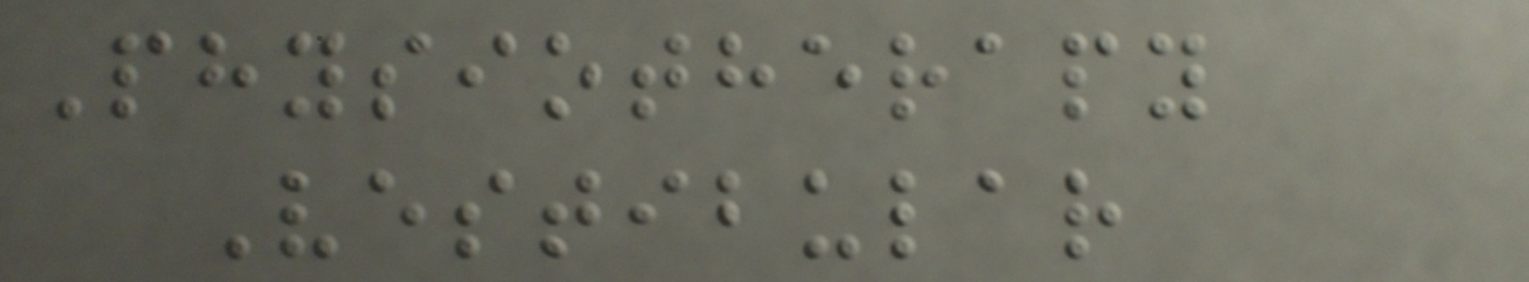Physiotherapy
Vestibular
